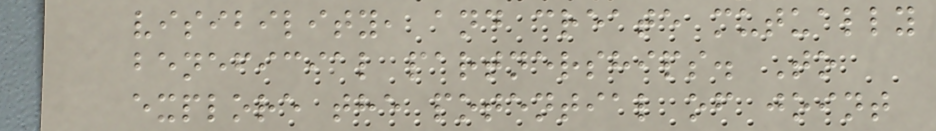visibility, and create mutually
beneficial partnerships. To
explore the potential of joint
